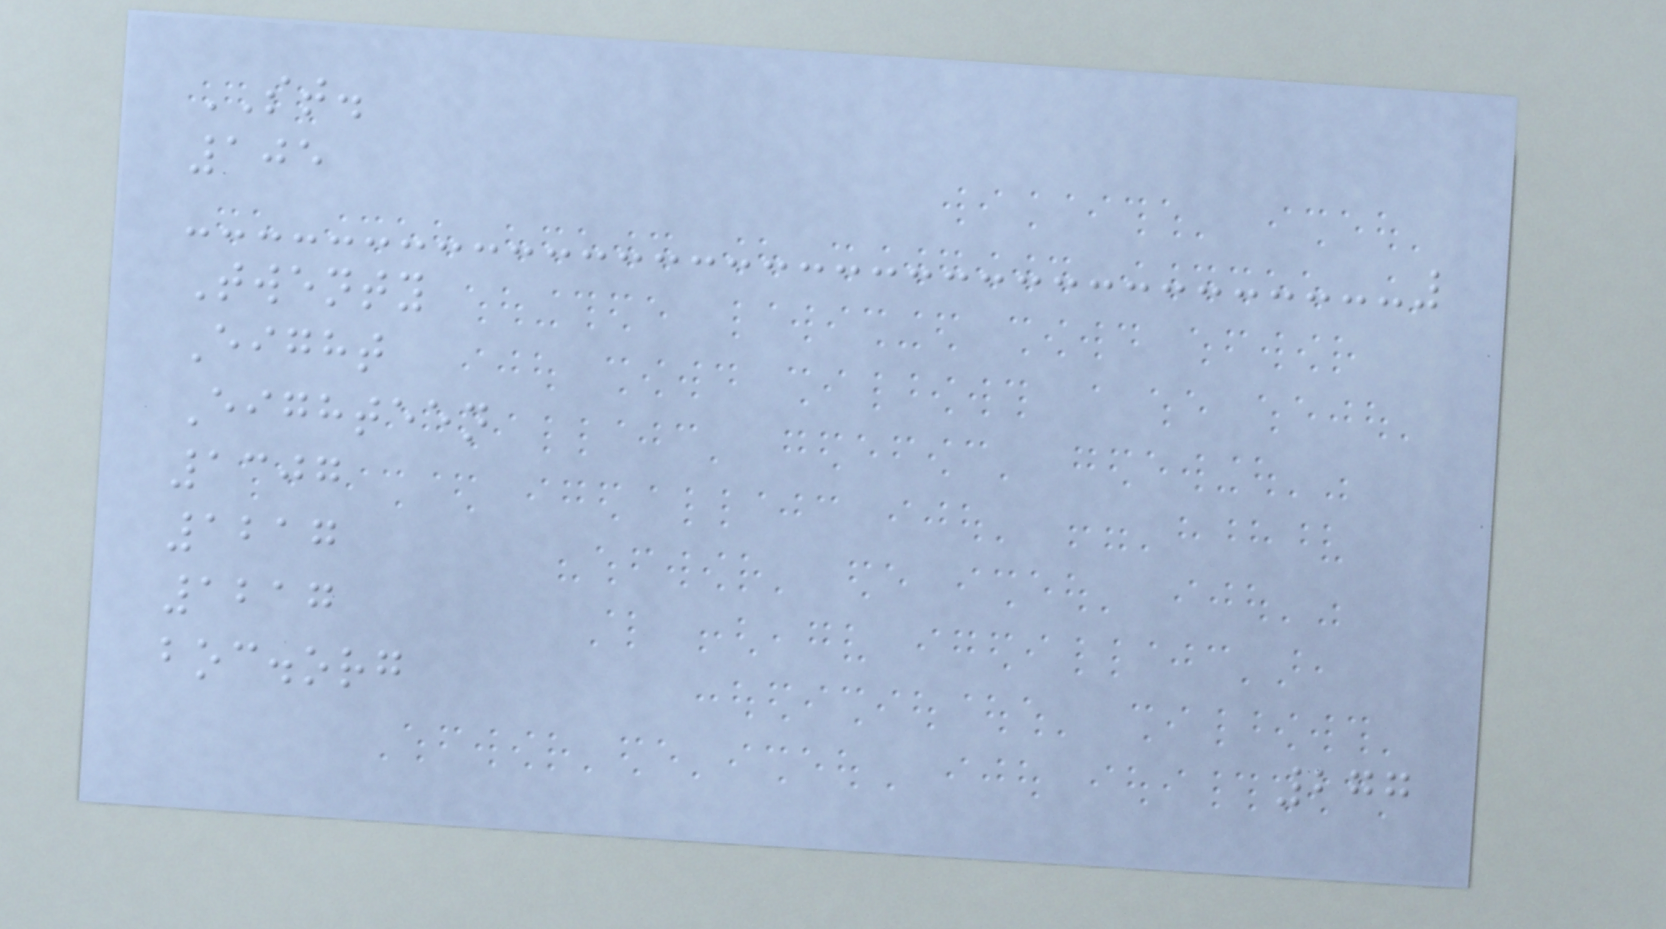ST.
105
Twenty
Eight
Eighteen
1307
1217
1217
boc.org
277
